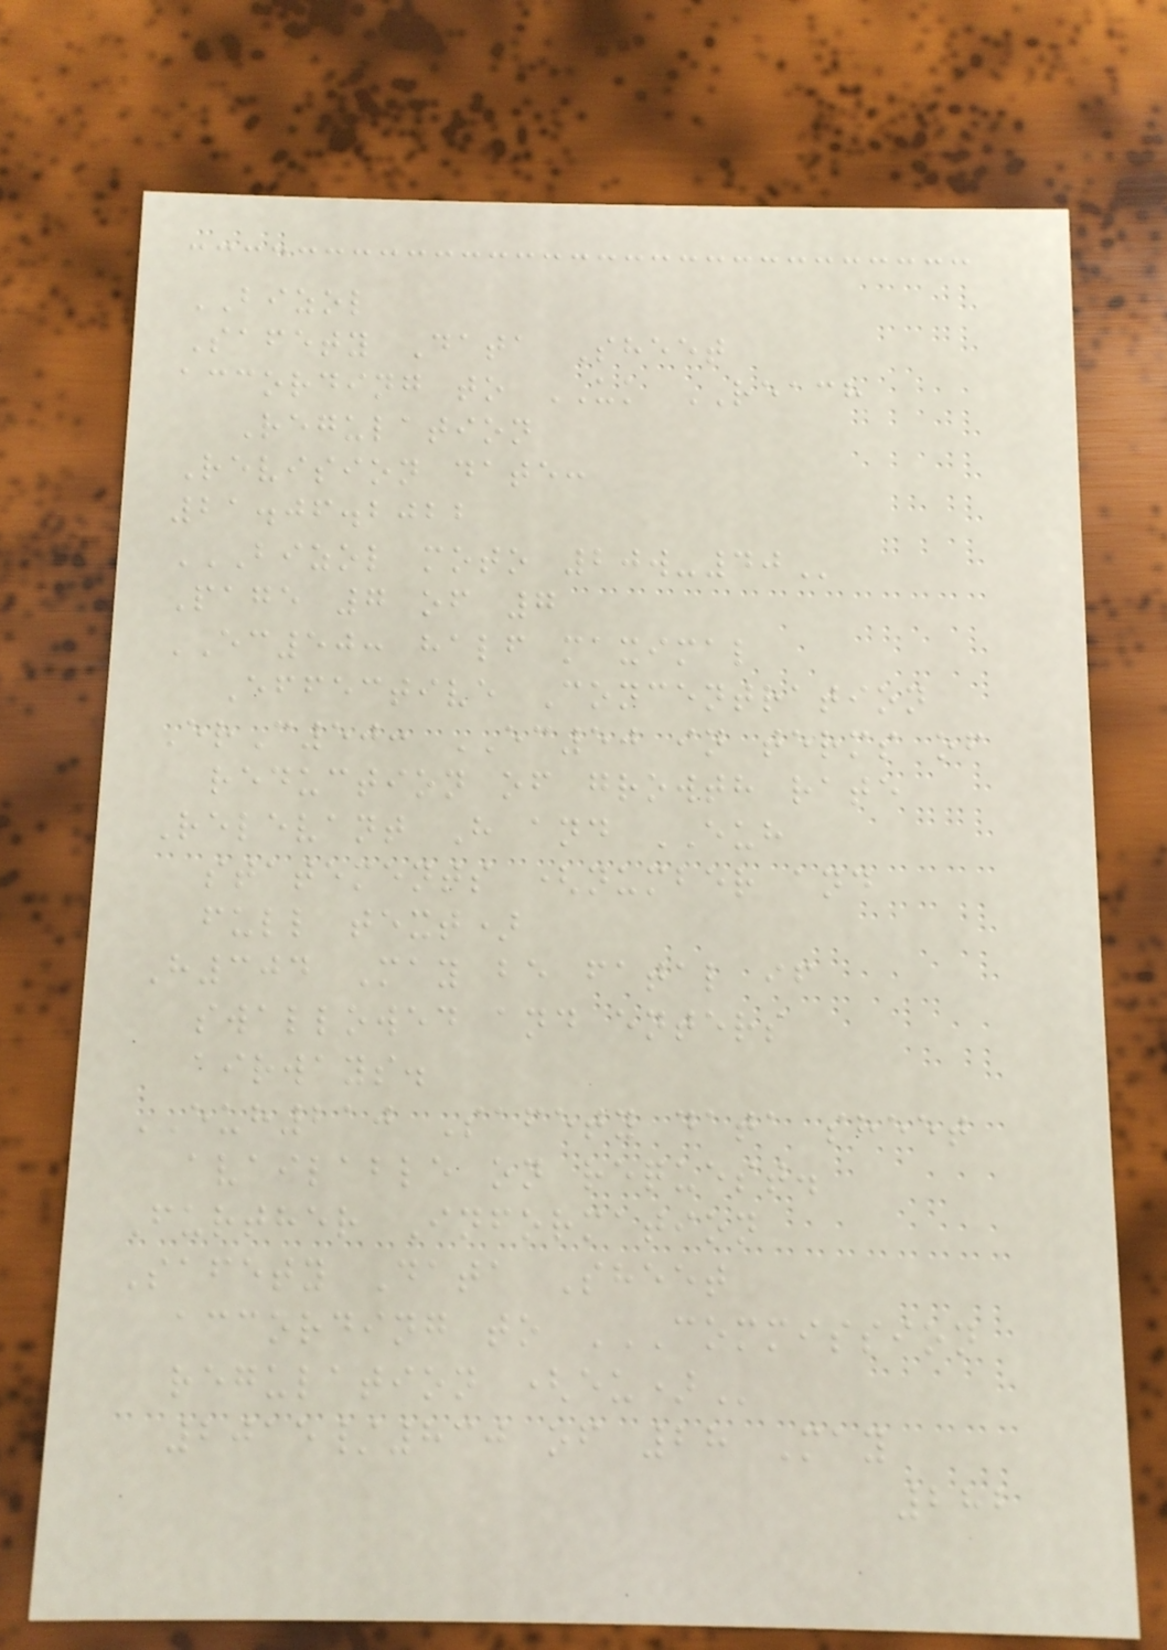BIZOL
Safety Data Sheet
according to UK REACH
Regulation
Revision date:
21.06.2022
BIZOL MOTO 20W-40
Page 7 of 7
EC50: half maximal
Effective Concentration
ErC50: EC50 in terms of
reduction of growth rate
Relevant H and EUH
statements (number and
full text)
H304 May be fatal if
swallowed and enters
airways.
EUH210 Safety data sheet
available on request.
Further Information
Safety Data Sheet
according to COMMISSION
REGULATION (EU)
2015/830 of 28 May
282
